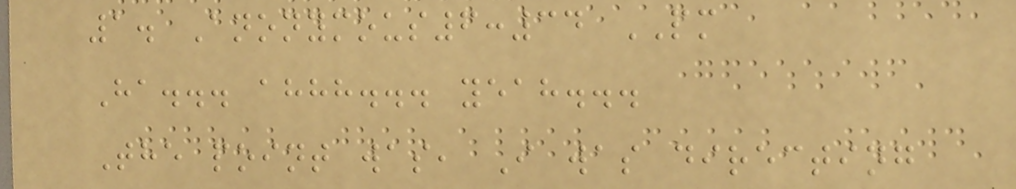1. Anonymous6:34 PM
Ha... ahhh... yeah...
The point was, I was directing
